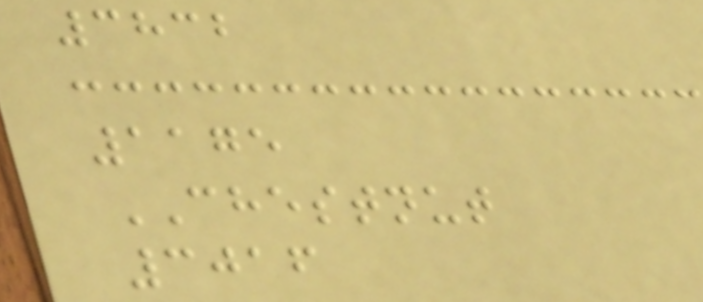3832
1175
CHESTNUT
3016
